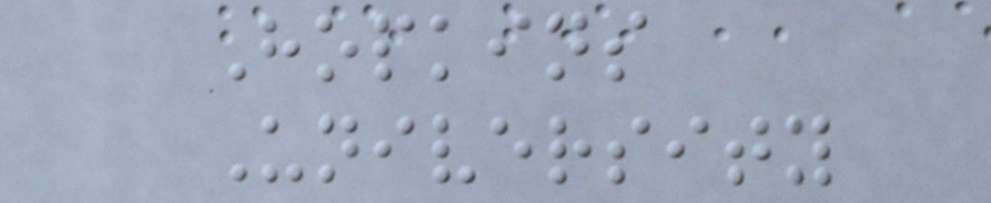Hopkins
University
